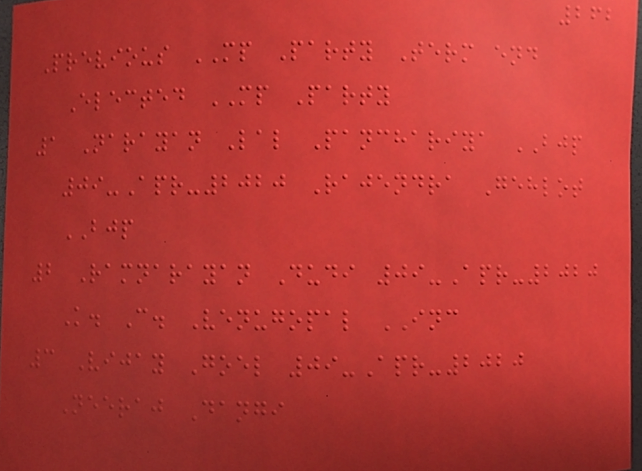262
Previous MP Party Term end
Elected MP Party
1 Narayan Lal Panchariya BJP
09-Apr-2020 Rajendra Gehlot
BJP
2 Ramnarayan Dudi 09-Apr-2020
K. C. Venugopal INC
3 Vijay Goel 09-Apr-2020
Neeraj Dangi
